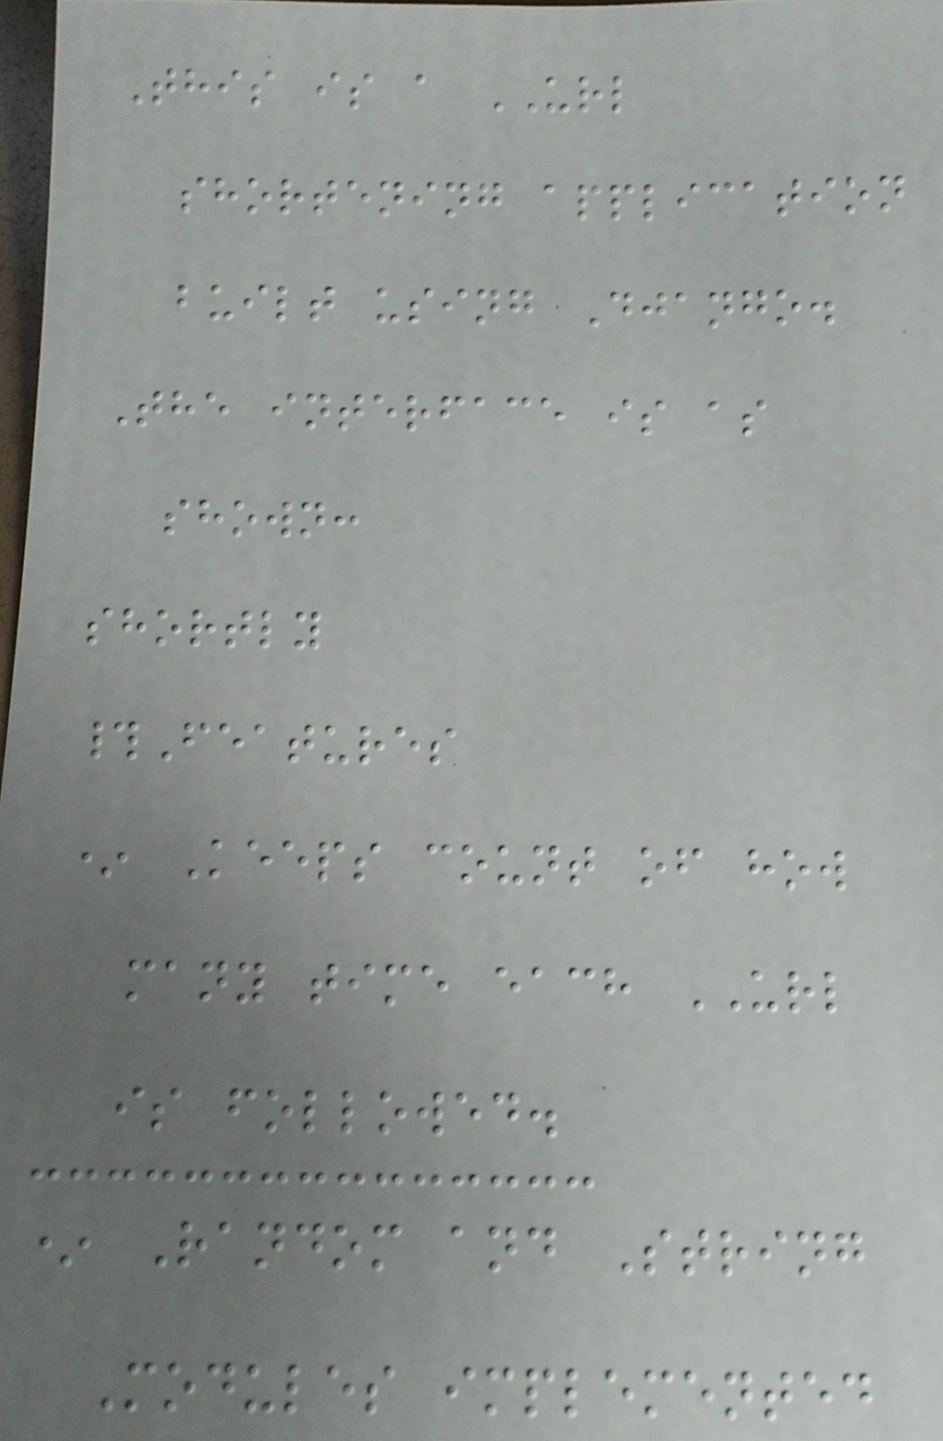This is a URL
shortening application
built using Django.
The interface is as
shown:
shortly
#Features
* Keeps count of how
many time each URL
is followed.
* Random and String
Modules implemented
